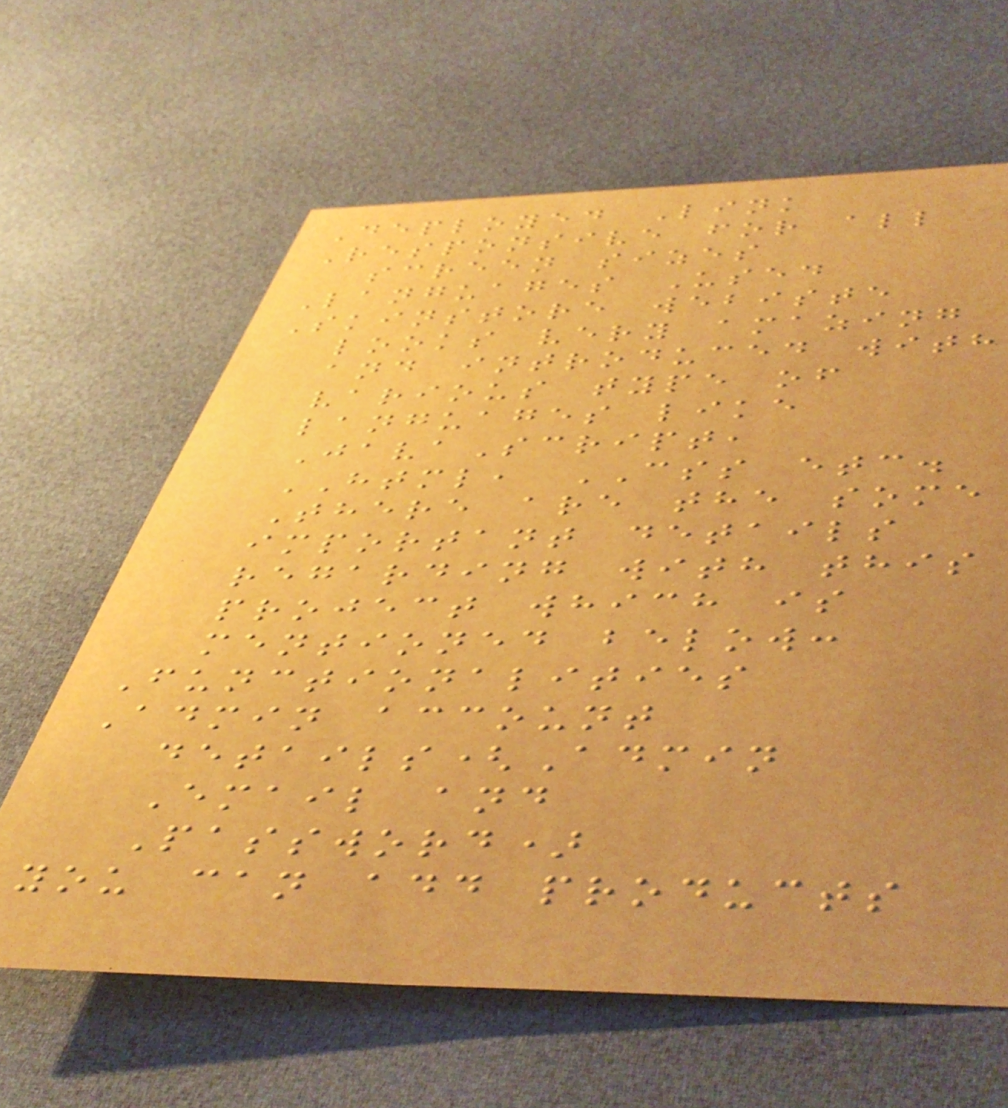Deployed Link
Responsive for all
screen sizes
Languages Used
Skinstore webiste
looks very amazing
and introduced with
various type of
languages like
JavaScript,
HTML, CSS etc.
There are the some
important details
regarding with this
project which is
mentioned below:
Functionalities
Admin account
details(Admin
Email and
Password)
you can add products
